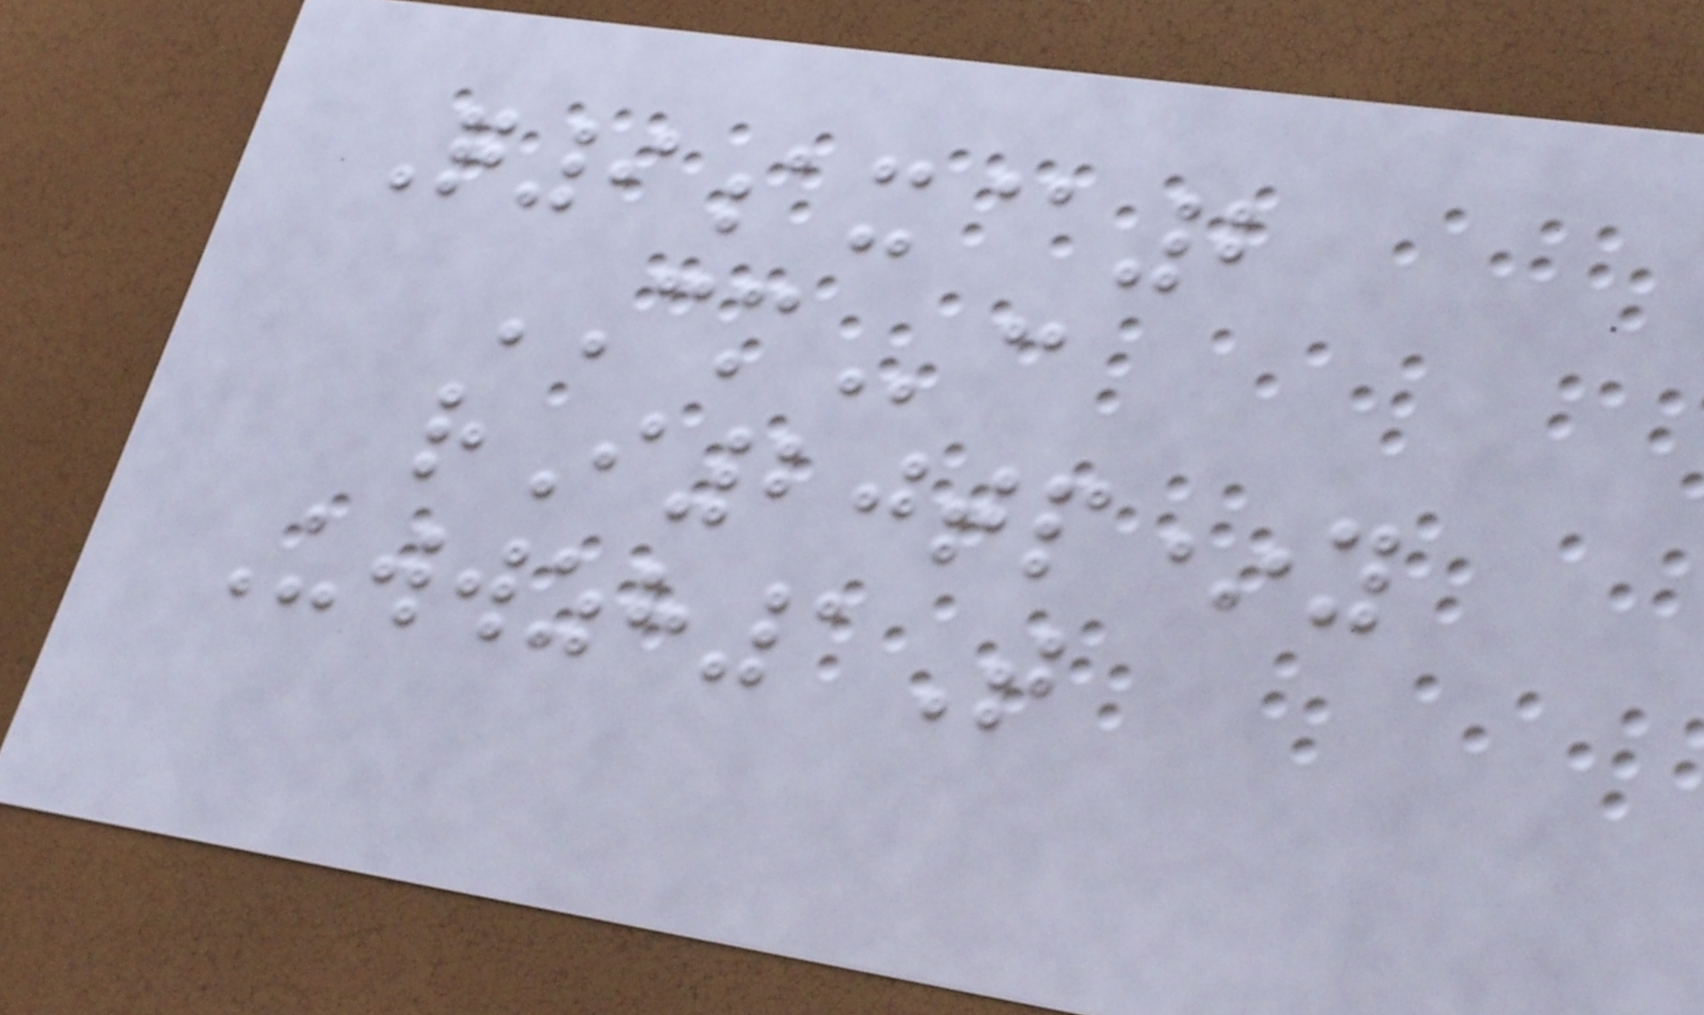Q9ax@2
CMc
rI20tp*y
Uwwzh1T
